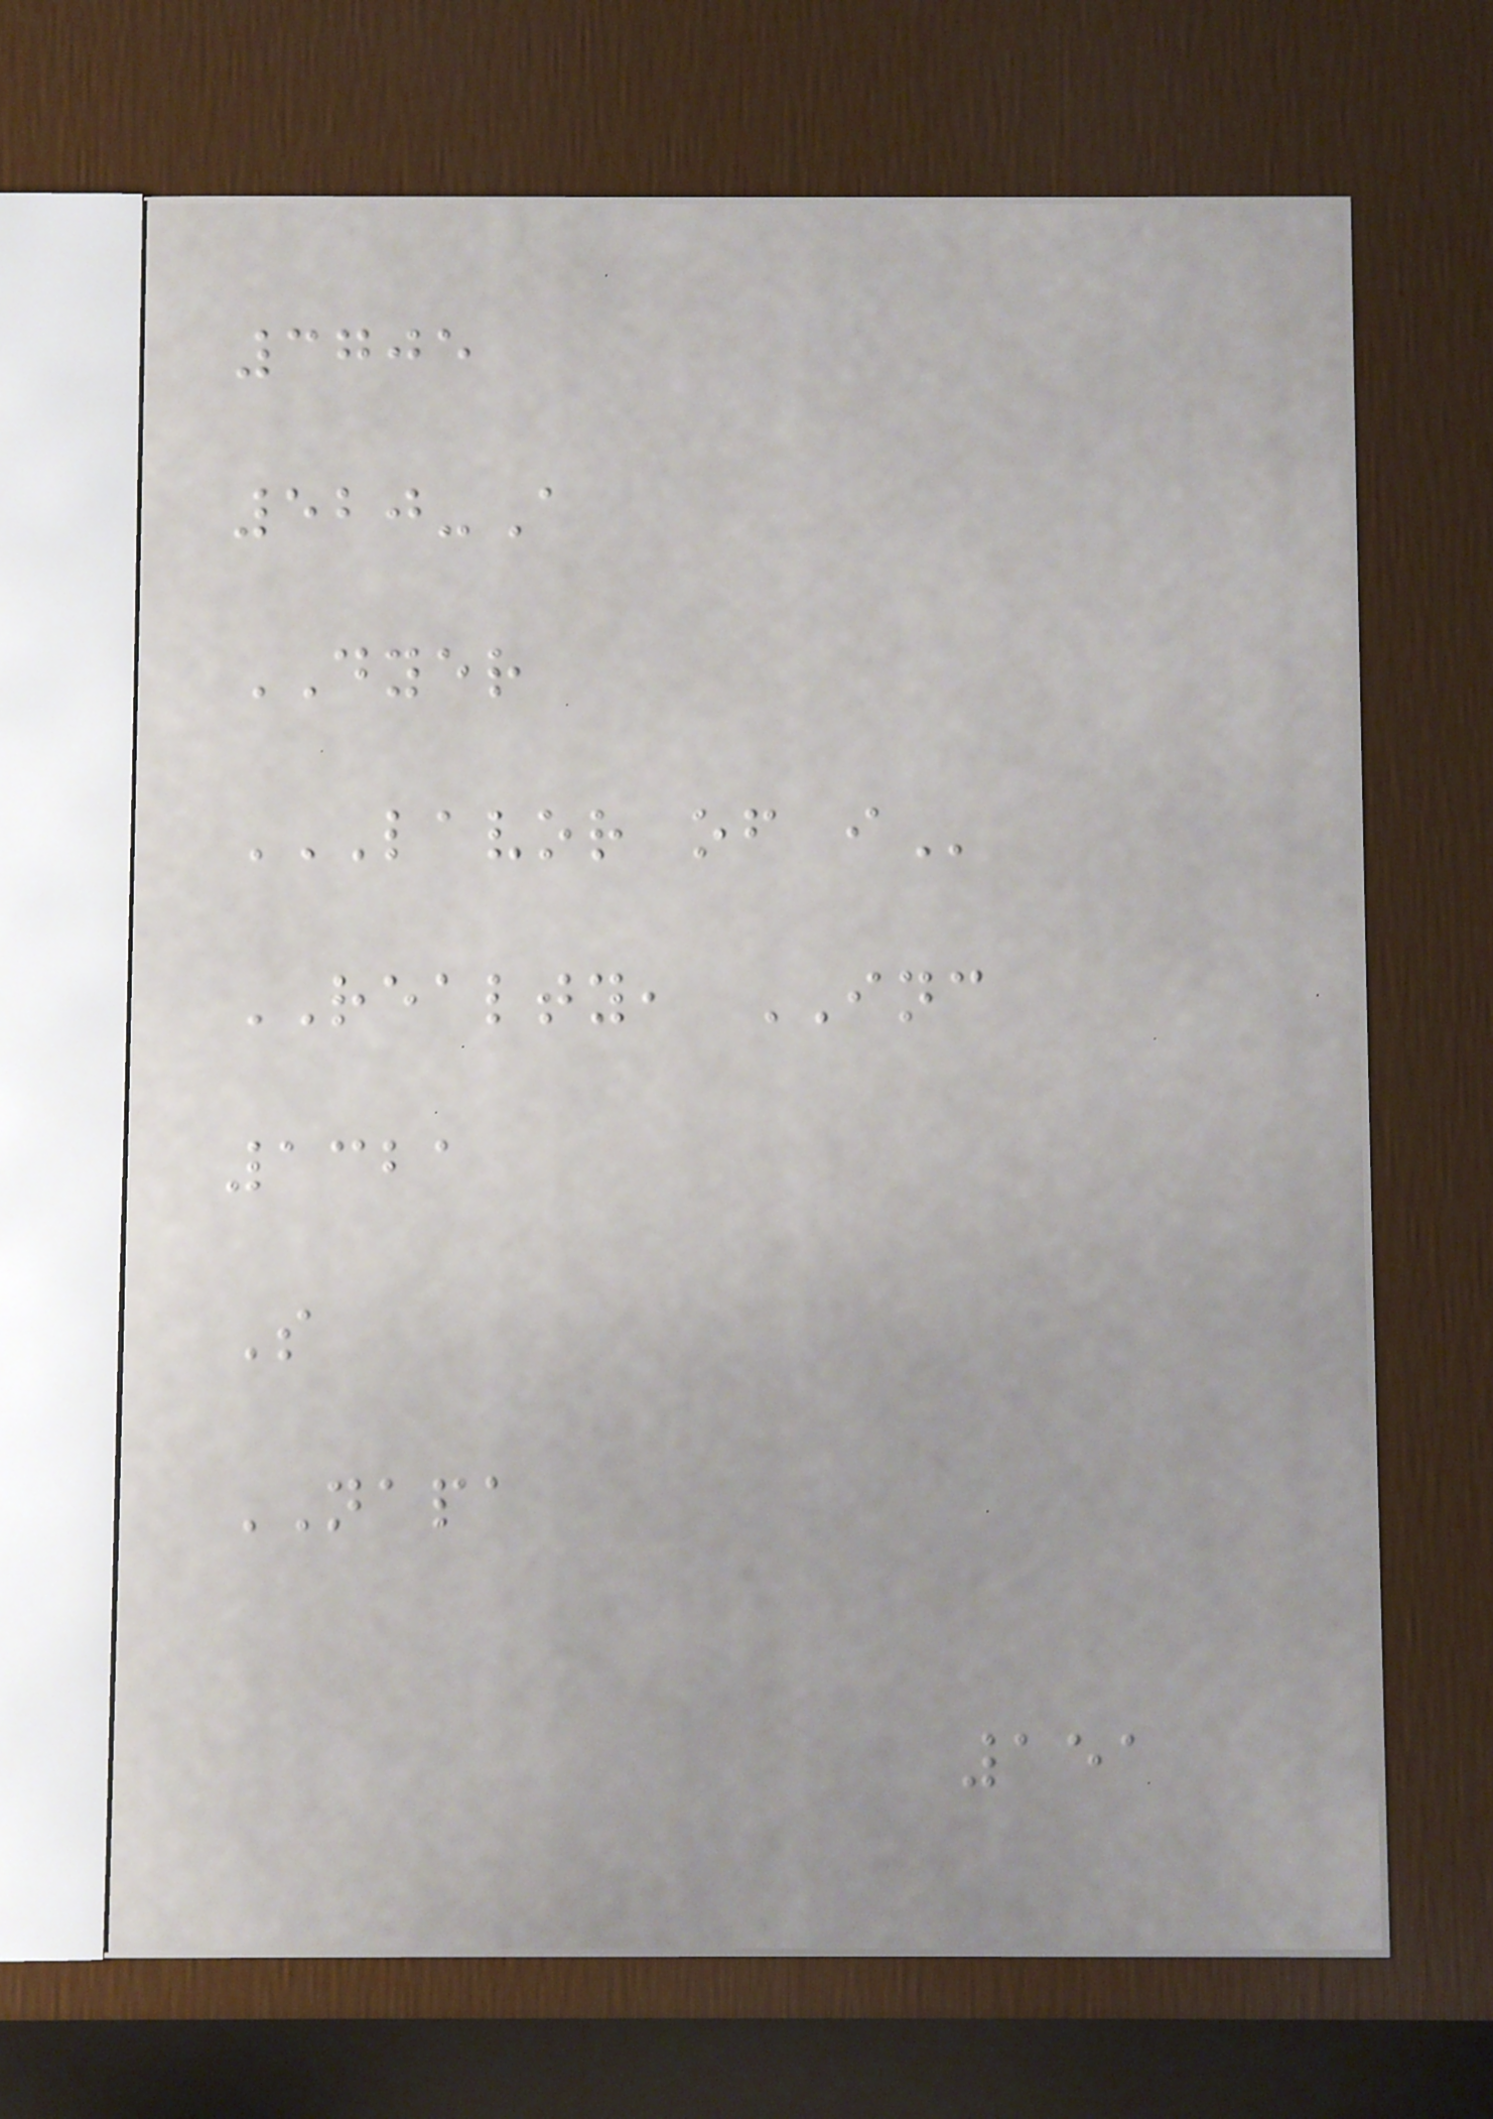3705
520-A
DYER
LAVOR OF I
REALTY, INC
1321
S
NAPA
151
